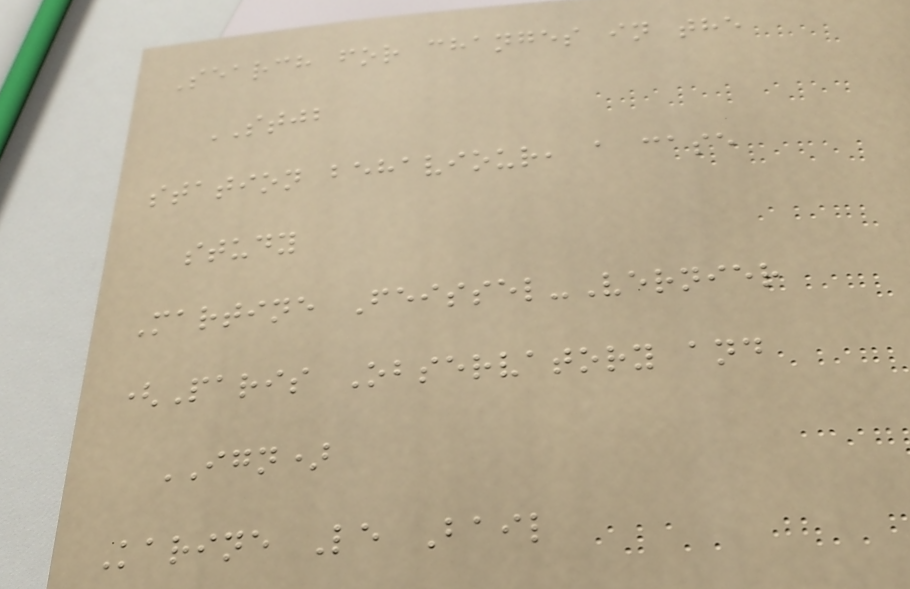Search for changes in the
STJB
station behaviour, a case
study
Martine Feissel-Vernier
(Paris Observatory and
IGN)
Karine Le Bail
